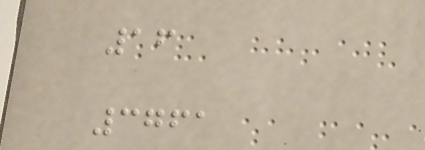16
3761
